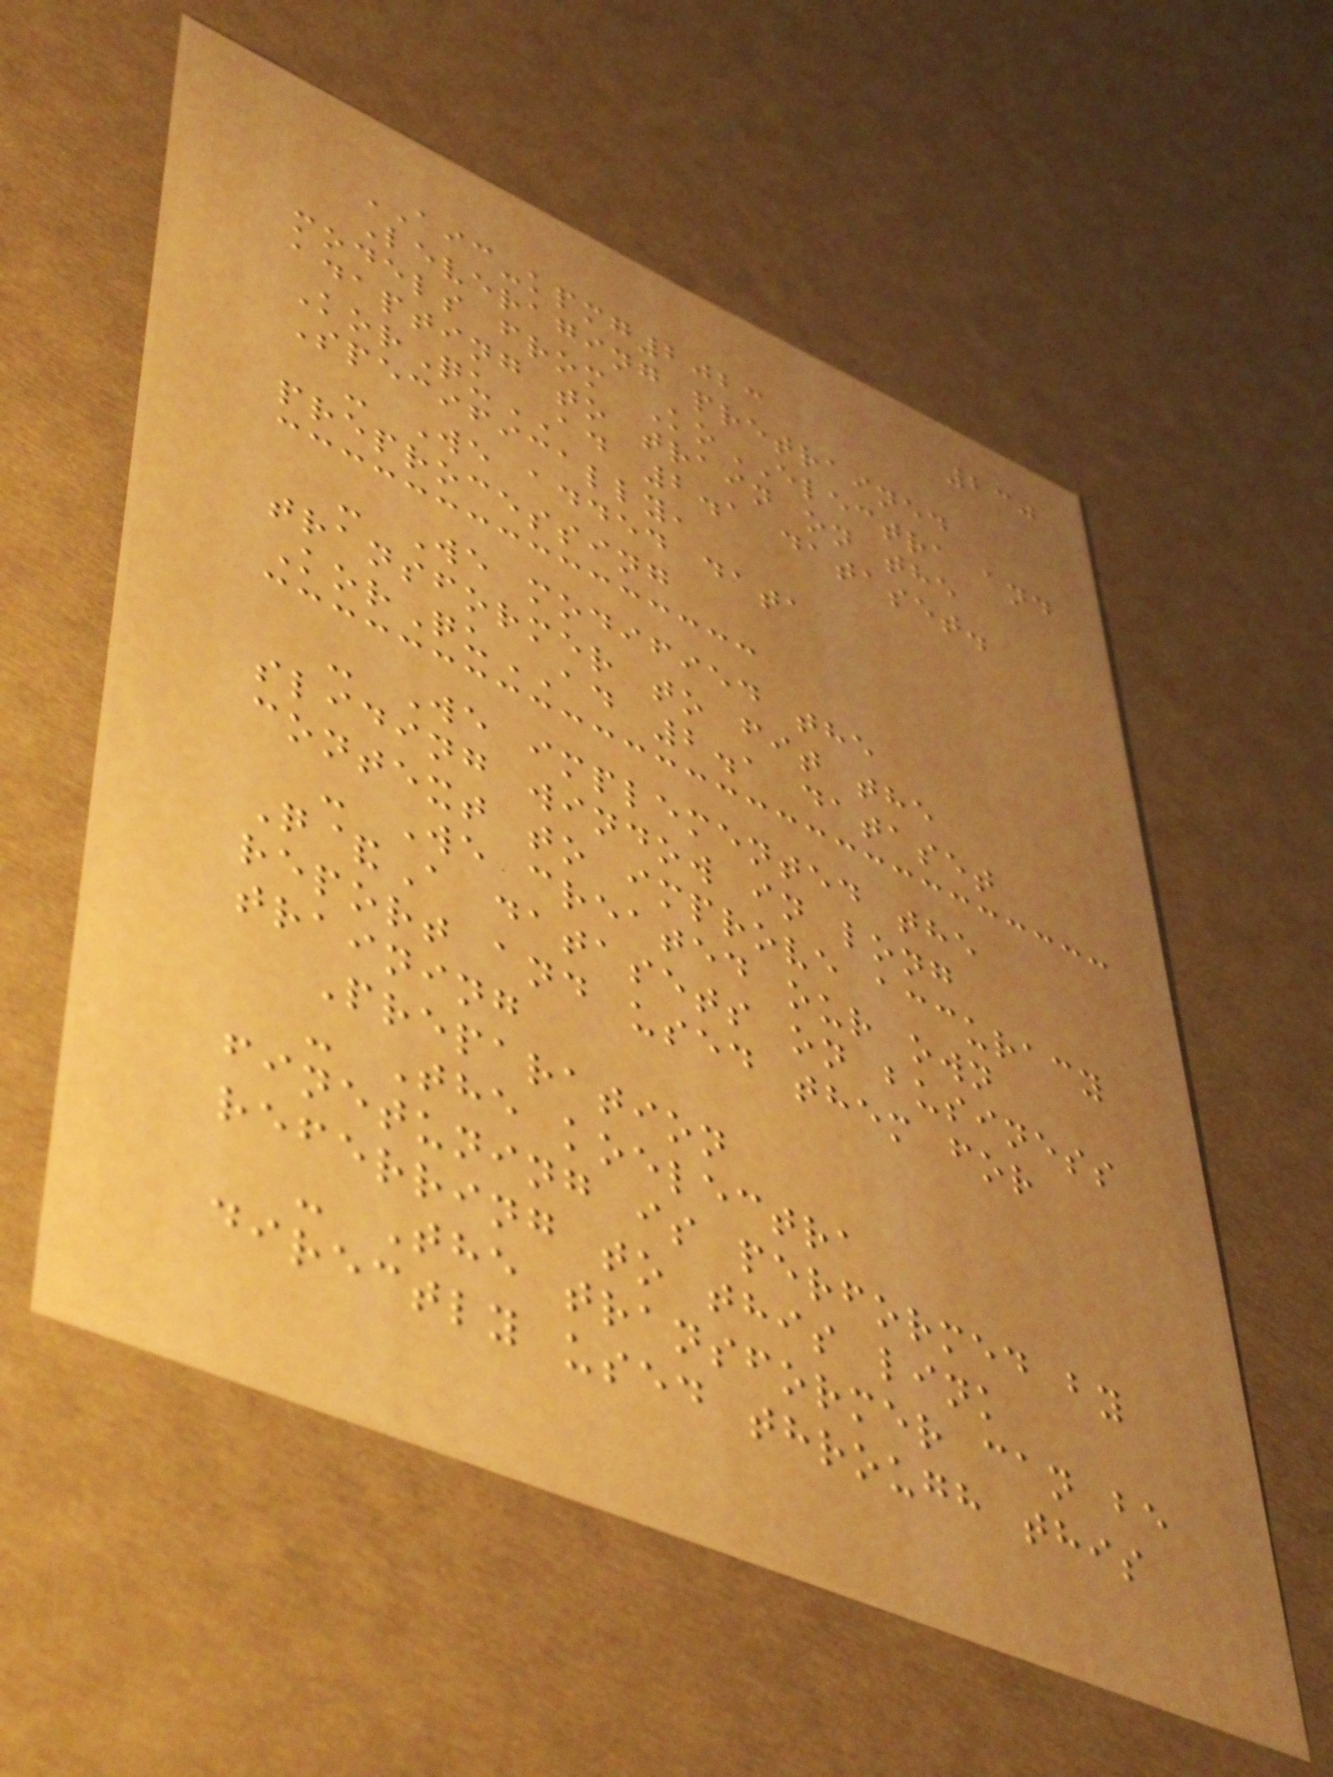230
AIC-kpmg2023
Leveraging pretrained
models from KoELECTRA and
adapting to train on the
KorQuAD 2.1 dataset.
Specifically,
- We added data
preprocessing
- We modified the
transformer to fit the
KorQuAD 2.1 dataset
- We implemented the
sliding window in long
context to improve accuracy
- We created our own
Q&A datasets on business
report and used them for
training
Preparation
- The koelectra
finetuning is performed by
referring to this link
- The transformer can be
directly used through this
